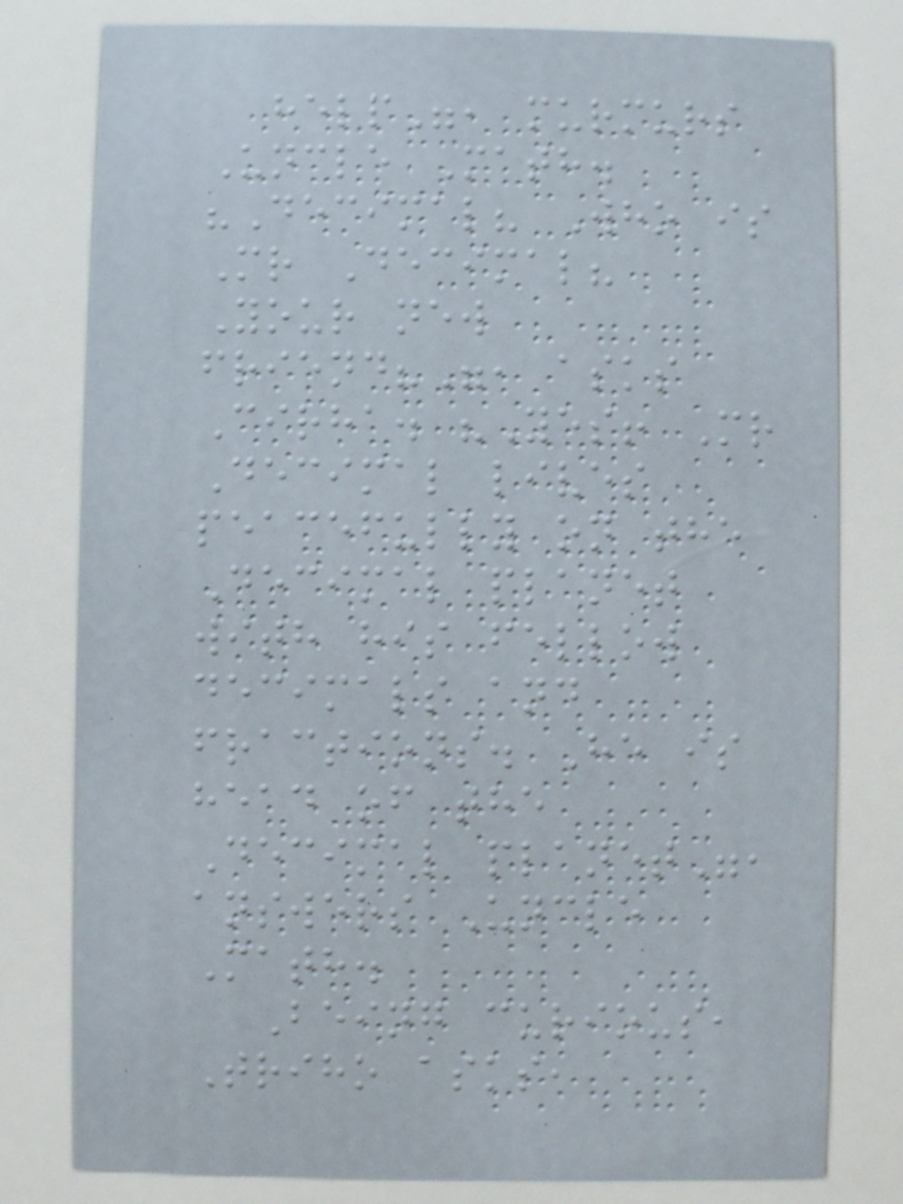help", murmurs
Uncle Math.
"Decimal? Who is
Mr Decimal?
Your new
friend?", asks
Cirha. "Yes! Mr
Decimal lives
peacefully on the
Decimal planet
with his fellow
decimals and
fractions. He is
head of the
Decimal planet",
answers Uncle
Math.
Being curious,
Triho asks,
